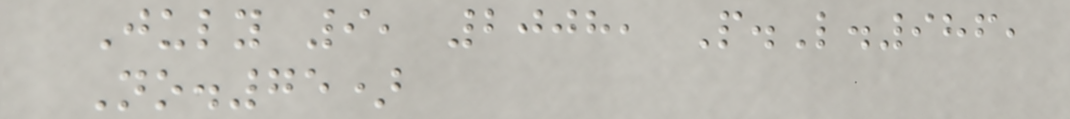July 9, 2008, P.L.986,
No.75)
